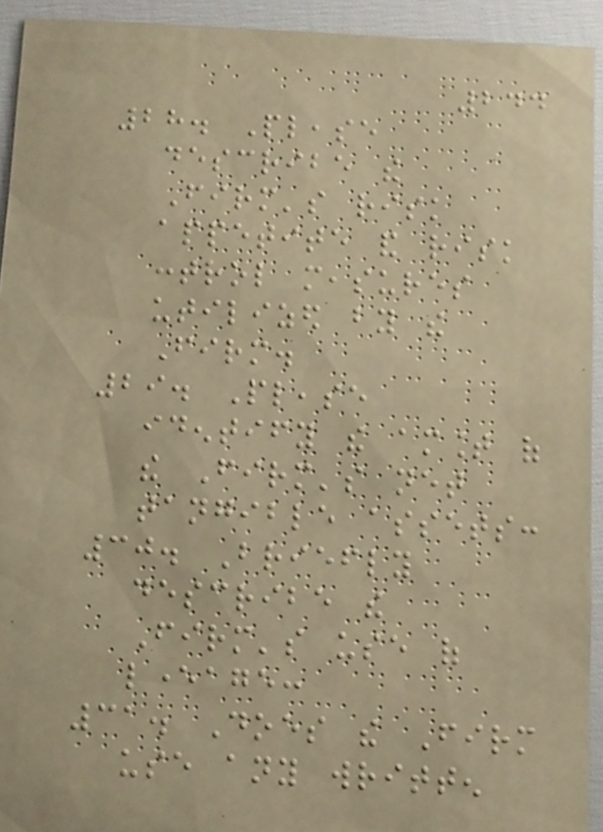244
28. Please
describe the
Firm's risk
appetite and risk
control measures
utilized by the
Firm.
29. Please
identify the amount of
the Firm's net
tangible assets:
30. Briefly
describe the
Firm's use of
leverage:
31. Does the Firm
use any written
